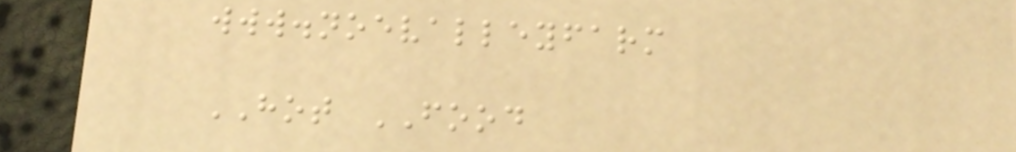www.noevalleyfarm
HOT FOOD
